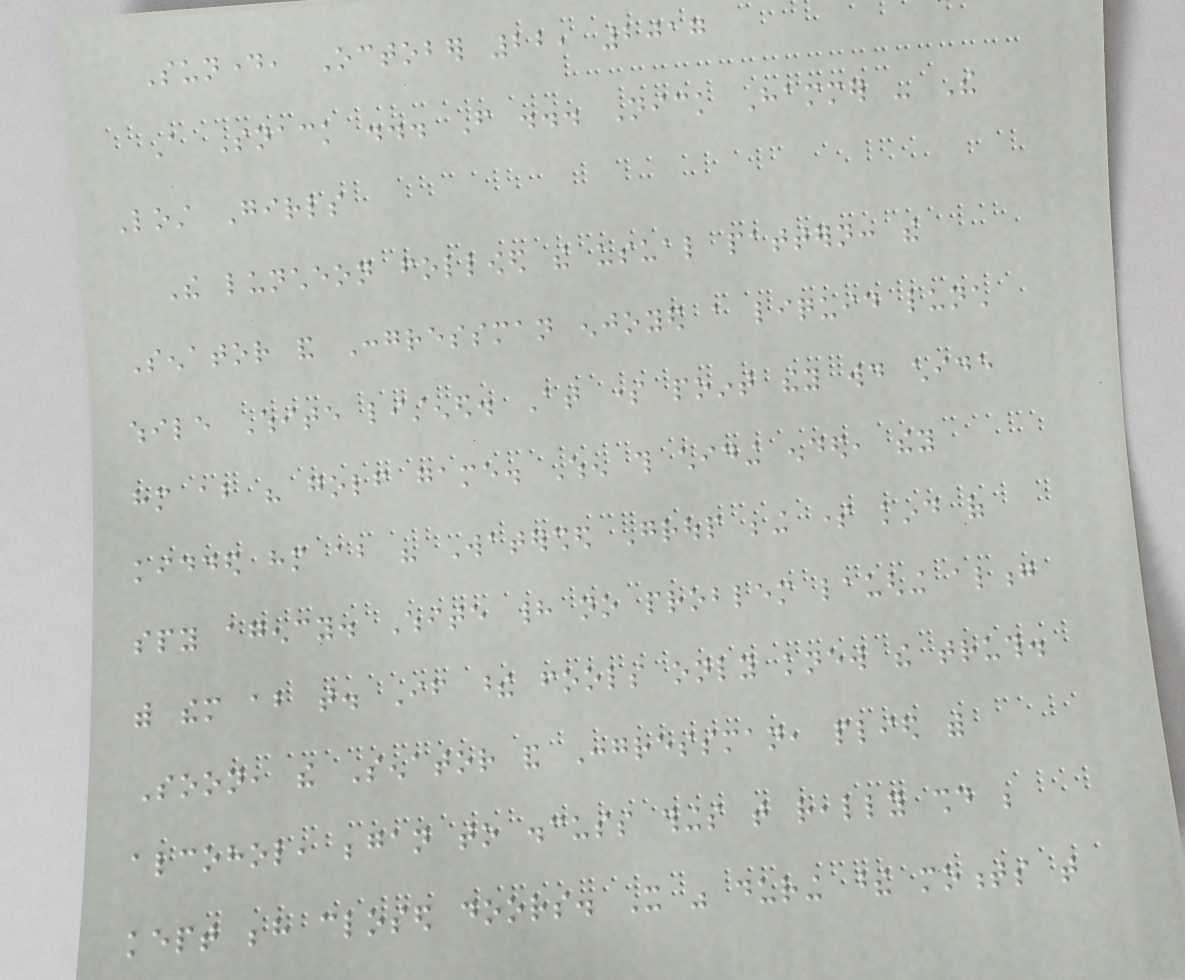Sunday, October 22, 2017
A Snack ... From ... Nick Hammer - The
Lost Girls
The luncheon followed the usual pattern: the
Senator and Congressman enjoyed a liquid lunch
while White listened. At some point they would chide
him about his golf game. When this chiding ended, they
kidded him about his Watershed Group being some kind of
spy agency. White had no problem laughing along
with them about that. If these fools only knew the truth.
Soon, the Senator and Congressman, plied with
alcohol, began to discuss things that really should be
kept behind closed doors. It was during these moments that
